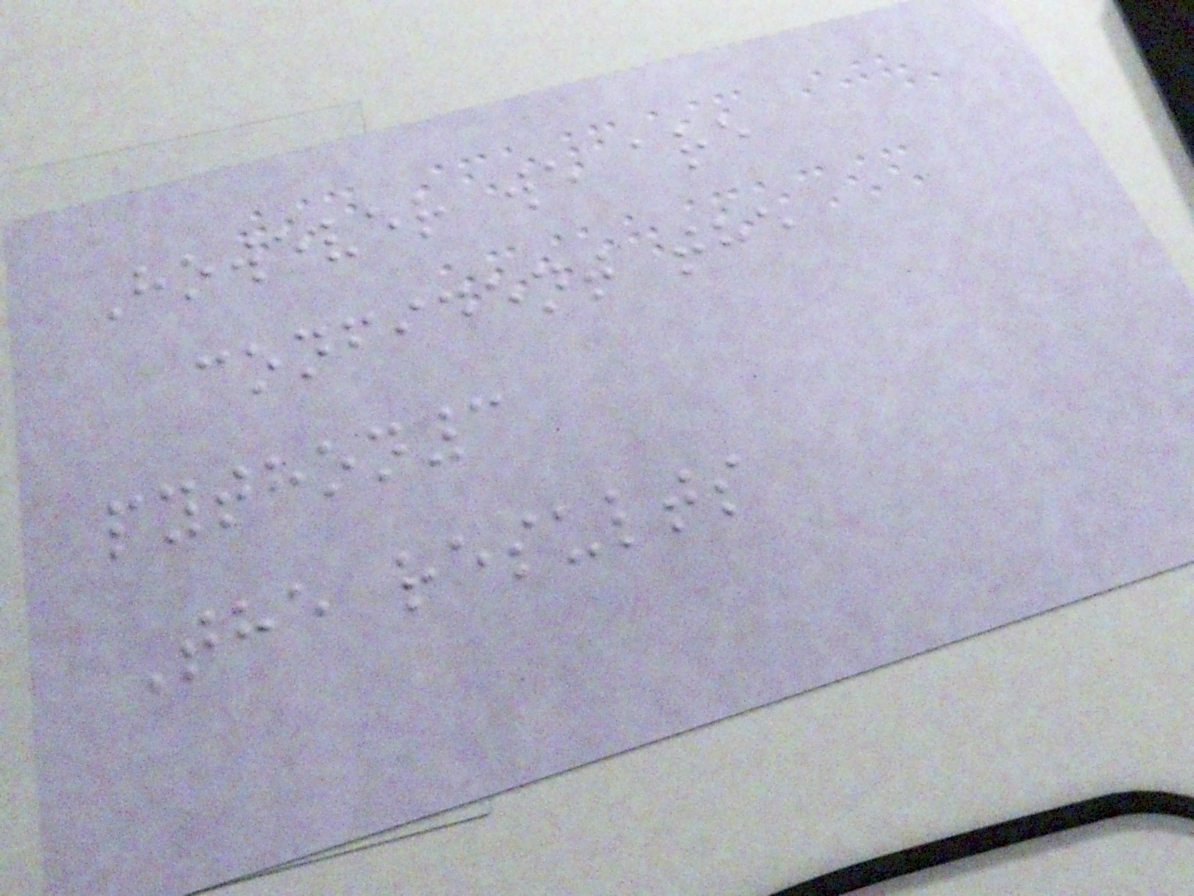However we are
confident the
python3
The results
